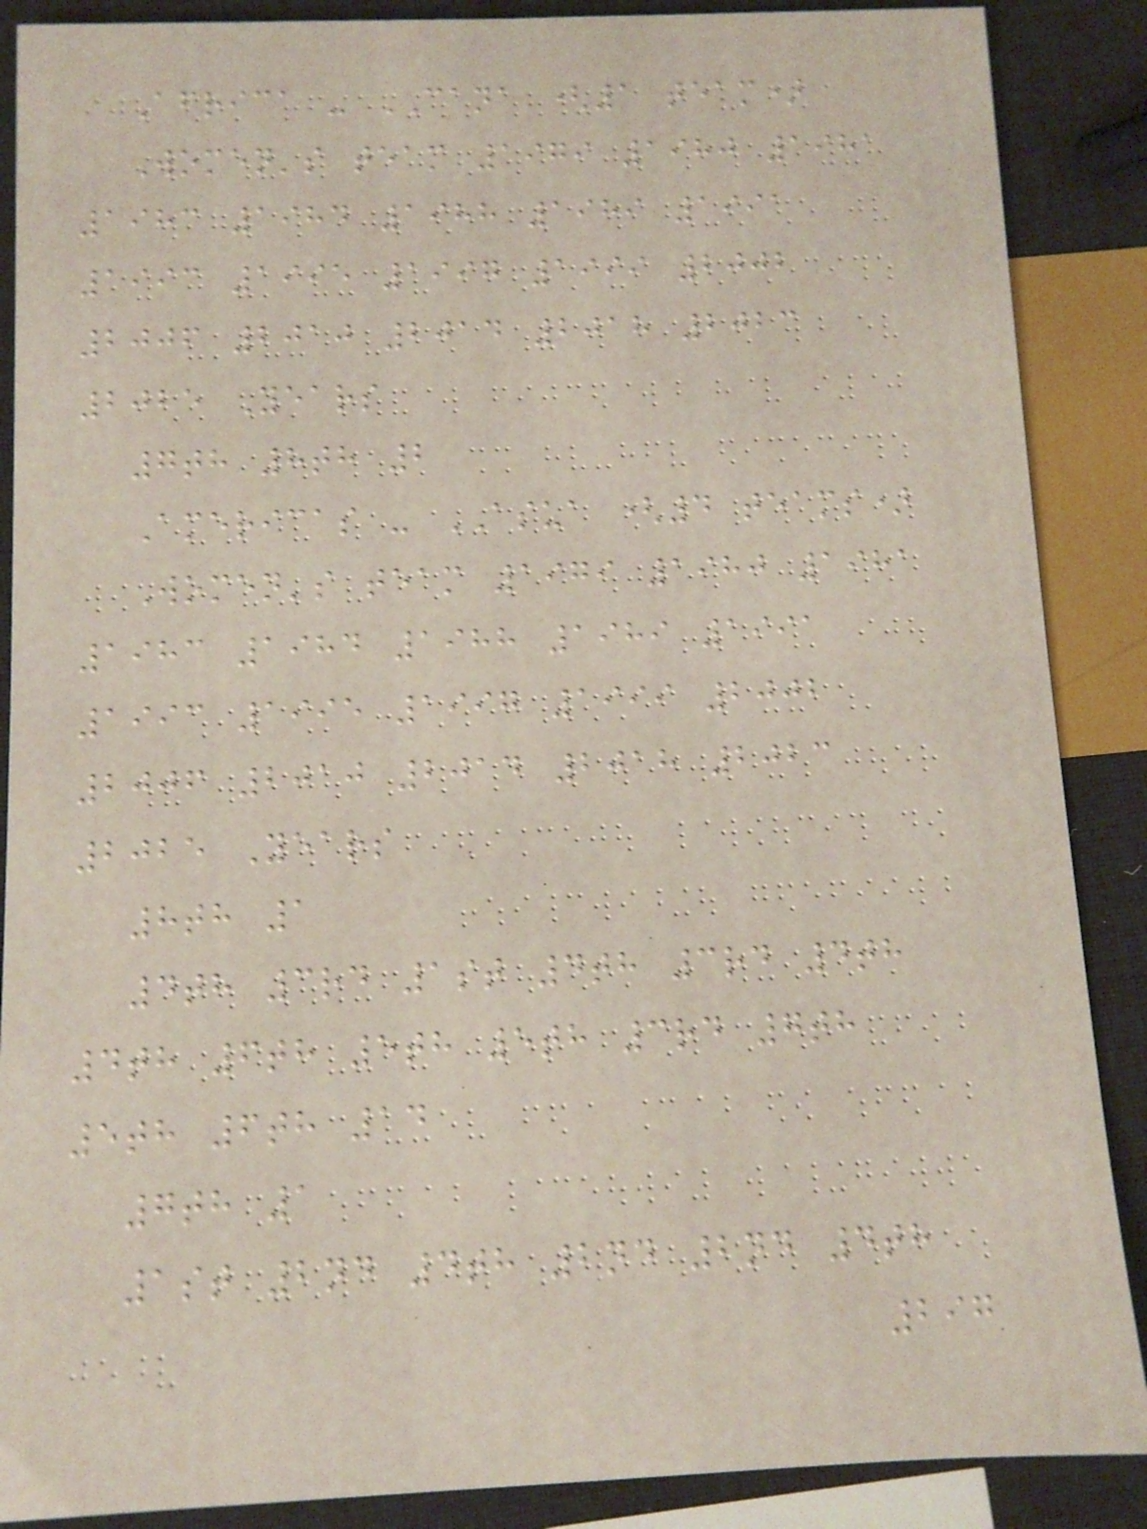Africa - CANA (1 team)
Women's team 1979 1980 1981
1983 1984 1988 1989 1991
1993 1995 1997 1999 2002
2006 2010 2014 2018 2023
2025 Years
7th 8th 2
Americas - ASUA (4 teams)
Women's team 1979 1980 1981
1983 1984 1988 1989 1991
1993 1995 1997 1999 2002
2006 2010 2014 2018 2023
2025 Years
8th 1
4th 3rd 1st 4th 3rd 4th
4th 6th 5th 5th 3rd 7th
5th 6th 14
7th 1
1st 2nd 4th 2nd 2nd 4th
297
